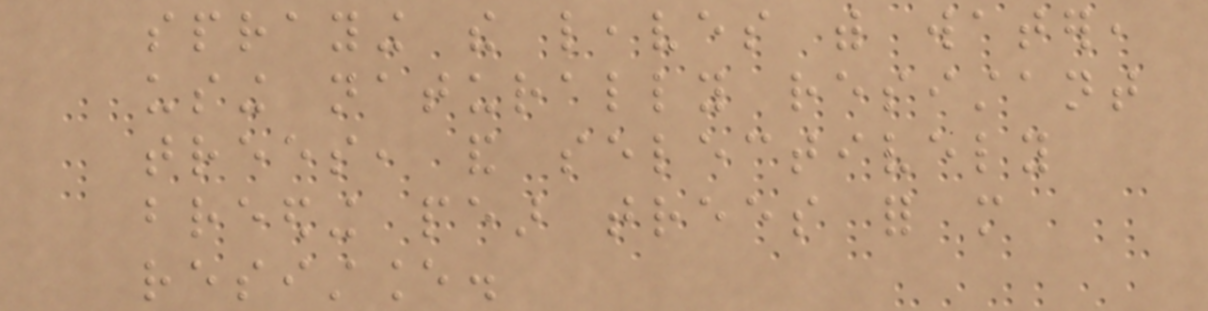spraying the leaves with water,
using naturally resistant
trees, and selectively
breeding pear trees for more
resistance.
